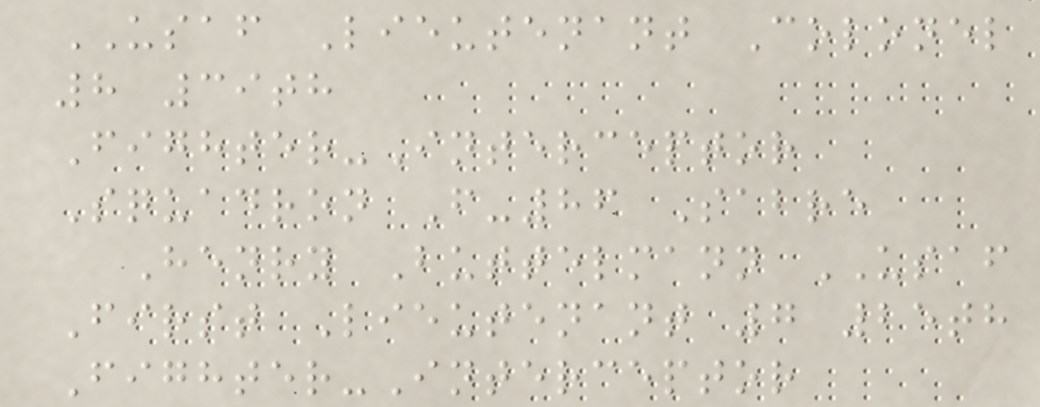USAF Lieutenant Colonel
8 39th
Fighter-Interceptor
Squadron F-86 Sabre
Henry Buttelmann USAF
First Lieutenant 7 25th
Fighter-Interceptor
